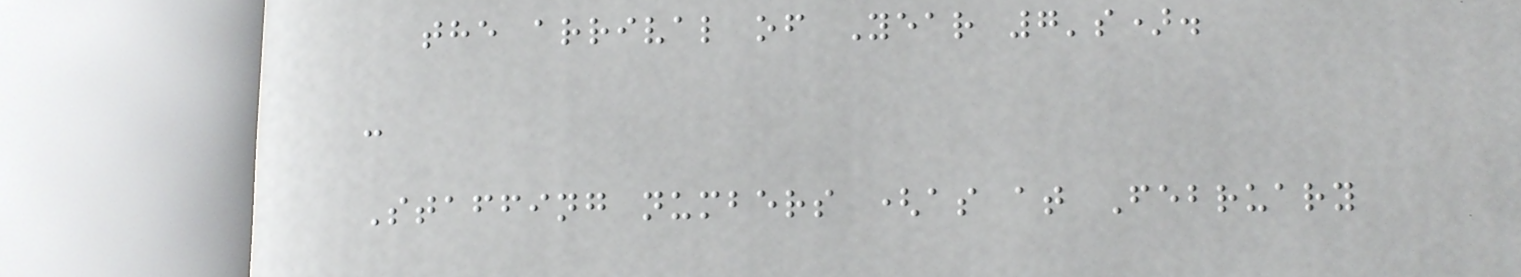the arrival of Year 7's).
-
Staffing numbers (as at February
